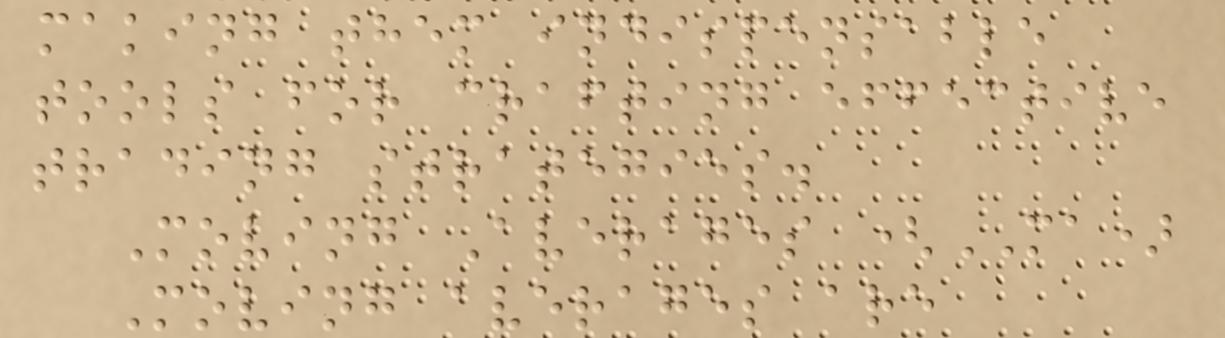making them indispensable
tools for crafting effective
trading strategies.
Moving Averages (MA)
Moving averages are
